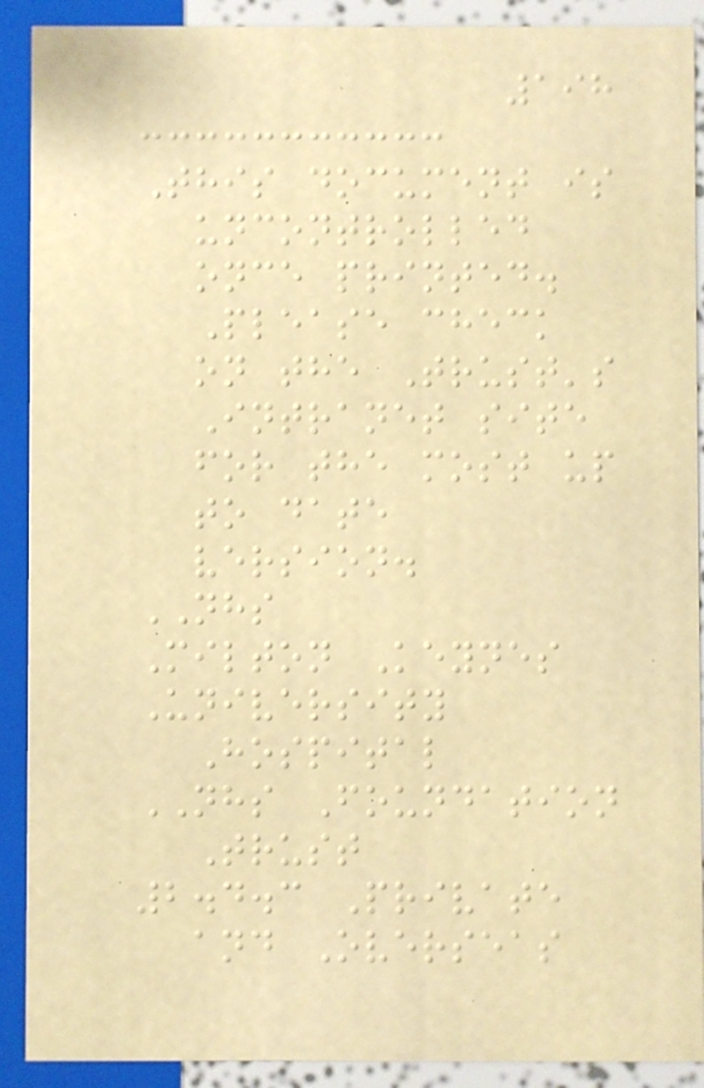198
This document is
uncontrolled
once printed.
Please check
on the Trust's
Intranet site
for the most up
to date
version.
NHS
Milton Keynes
University
Hospital
NHS Foundation
Trust
2.4.3 Private
and Overseas
